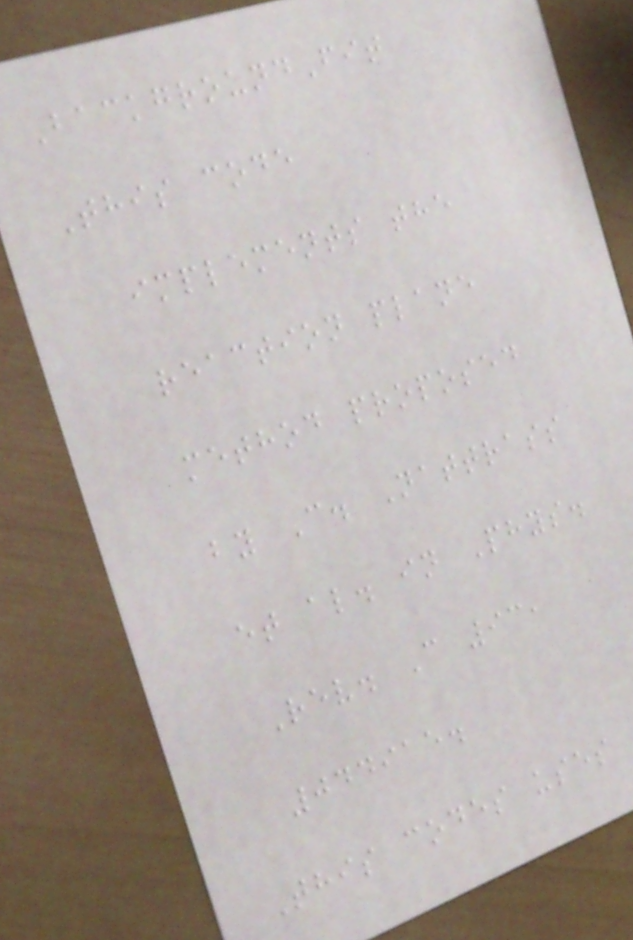BackgroundFit
This code
implements the
reaction plane
method proposed
by C. Nattrass
et al. in Phys.
Rev. C 93,
044915.
This codes uses
